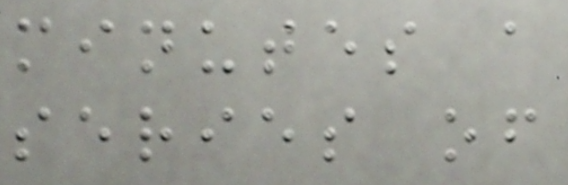minutes a
series of
